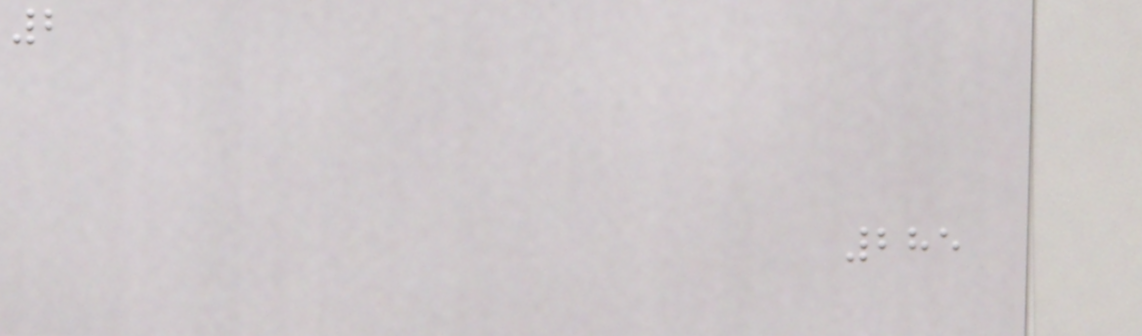2
285
